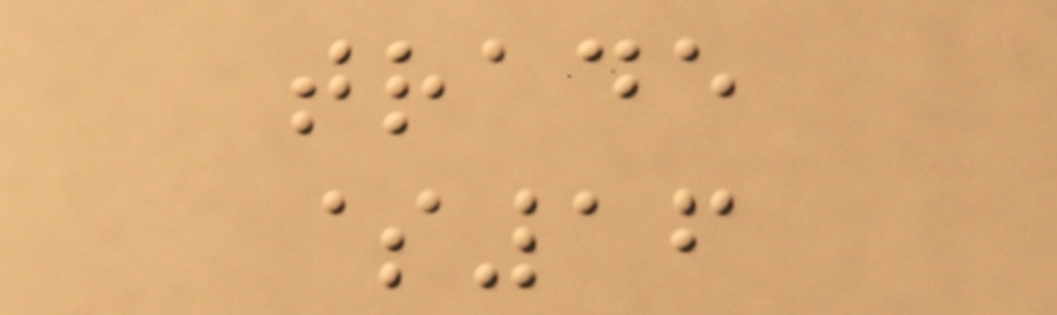trade
$16
